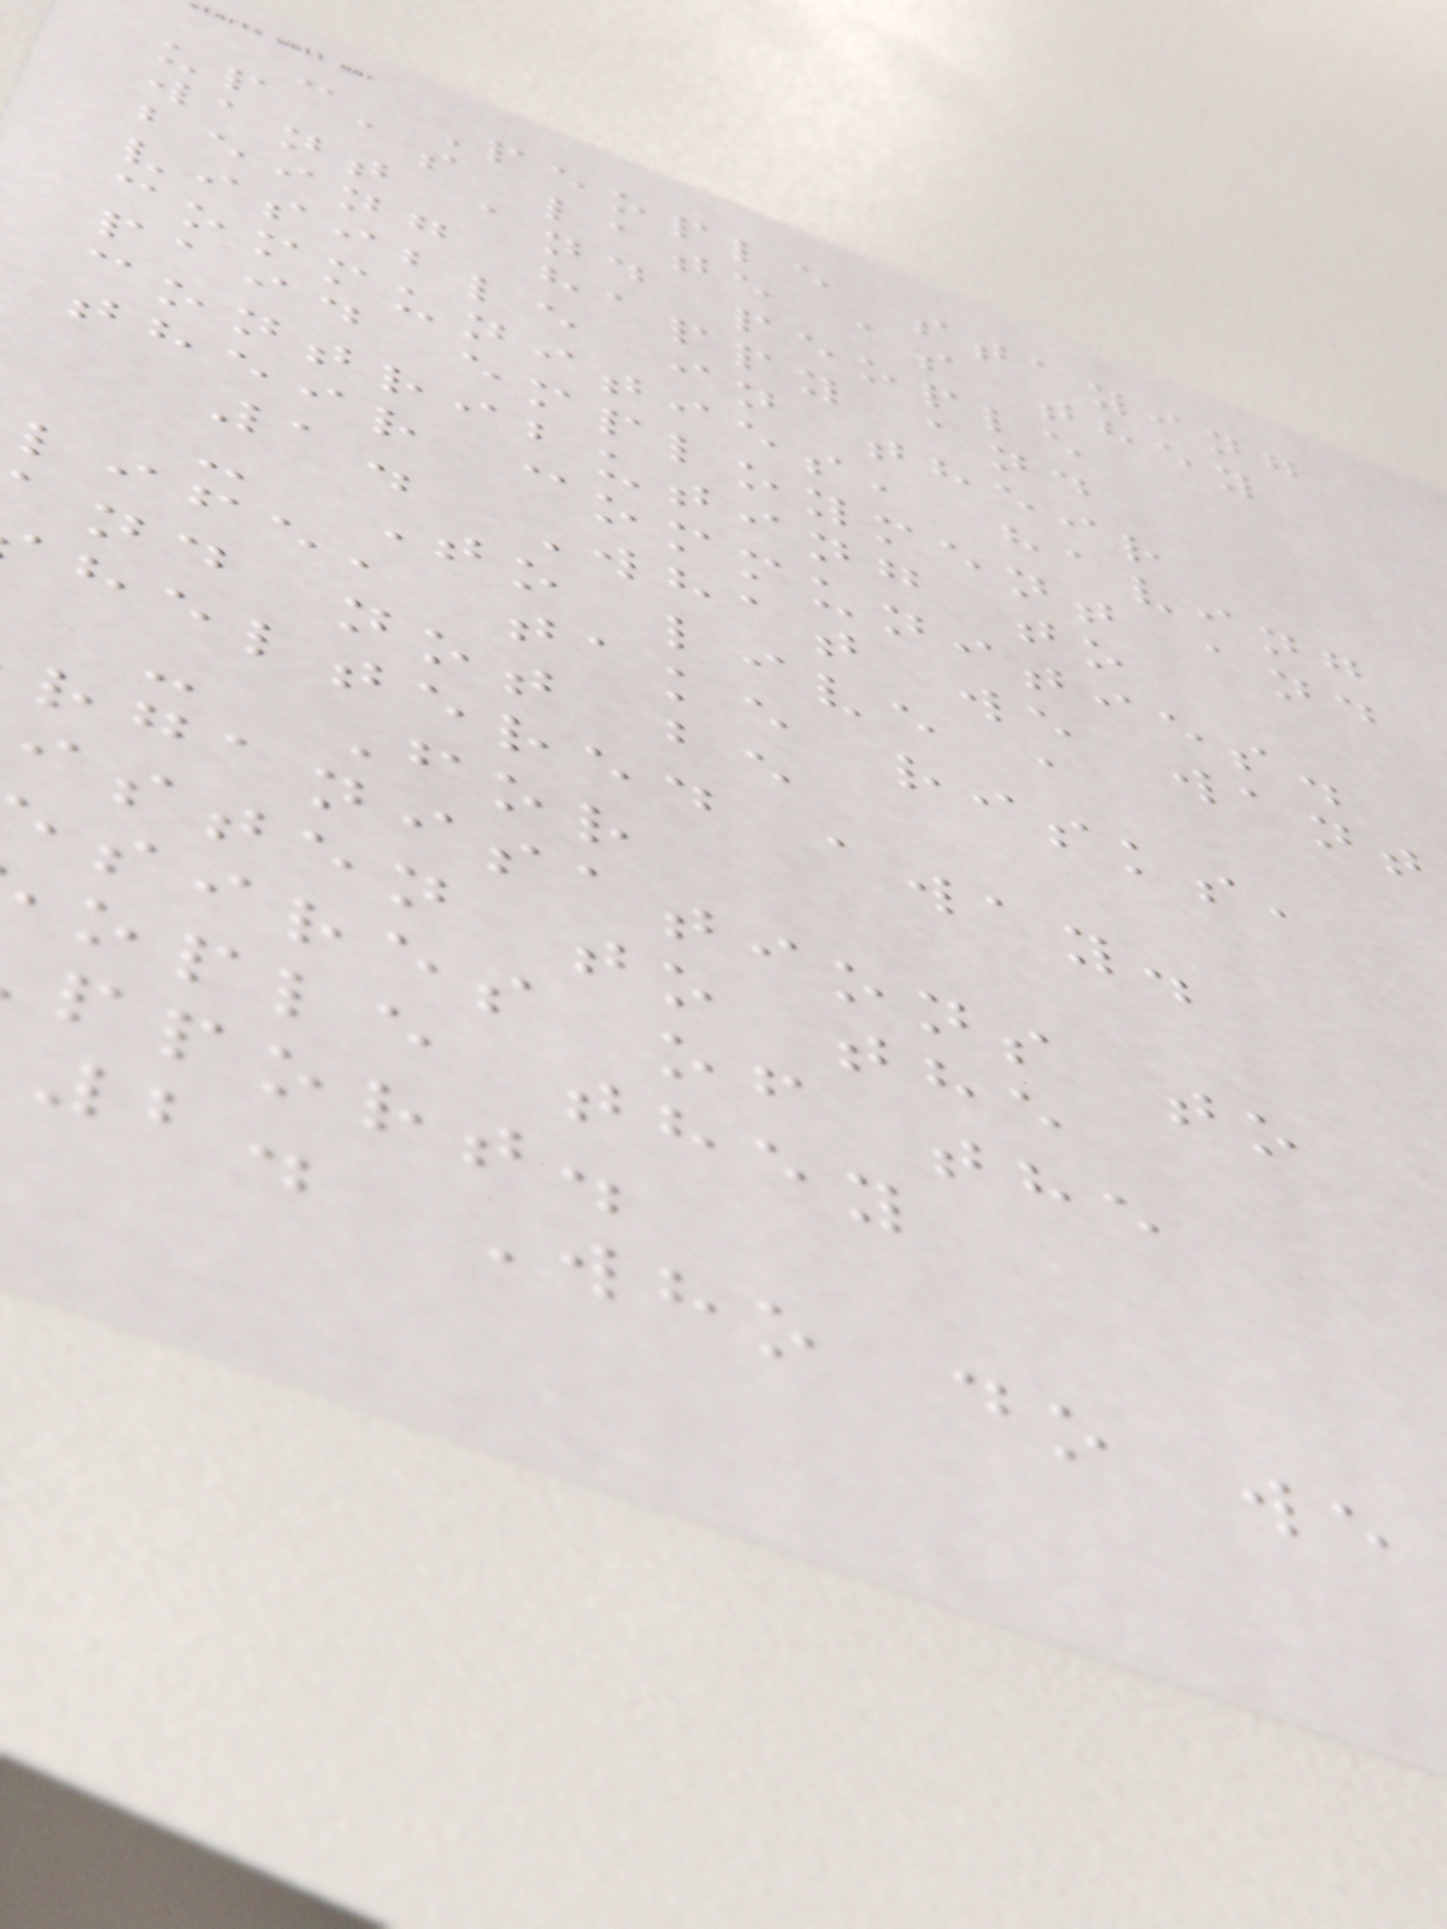- People staying
up as late as they
want and people
being happy and
visible in their
communities, having
paid employment and
contributing to
their communities.
1. What we want
- To live a
life, take risks,
nd not be
heltered away.
- For
rganisations to
isten to the
sires of the
ople they
pport.
2. Who do we
